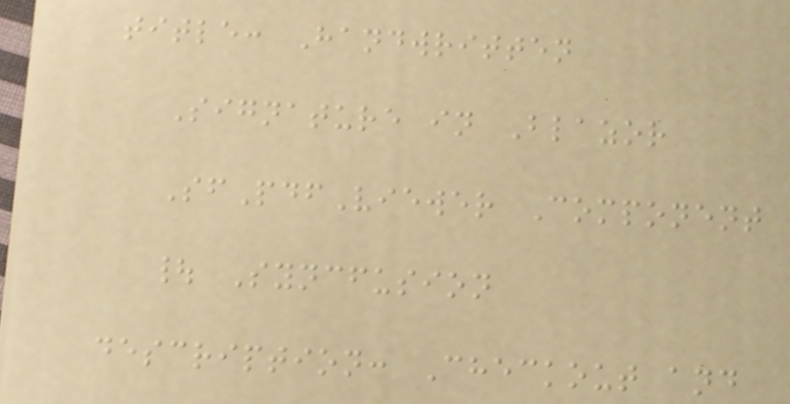title: Handwritten
Signature in Blazor
SfPdfViewer Component
| Syncfusion
description: Checkout and
